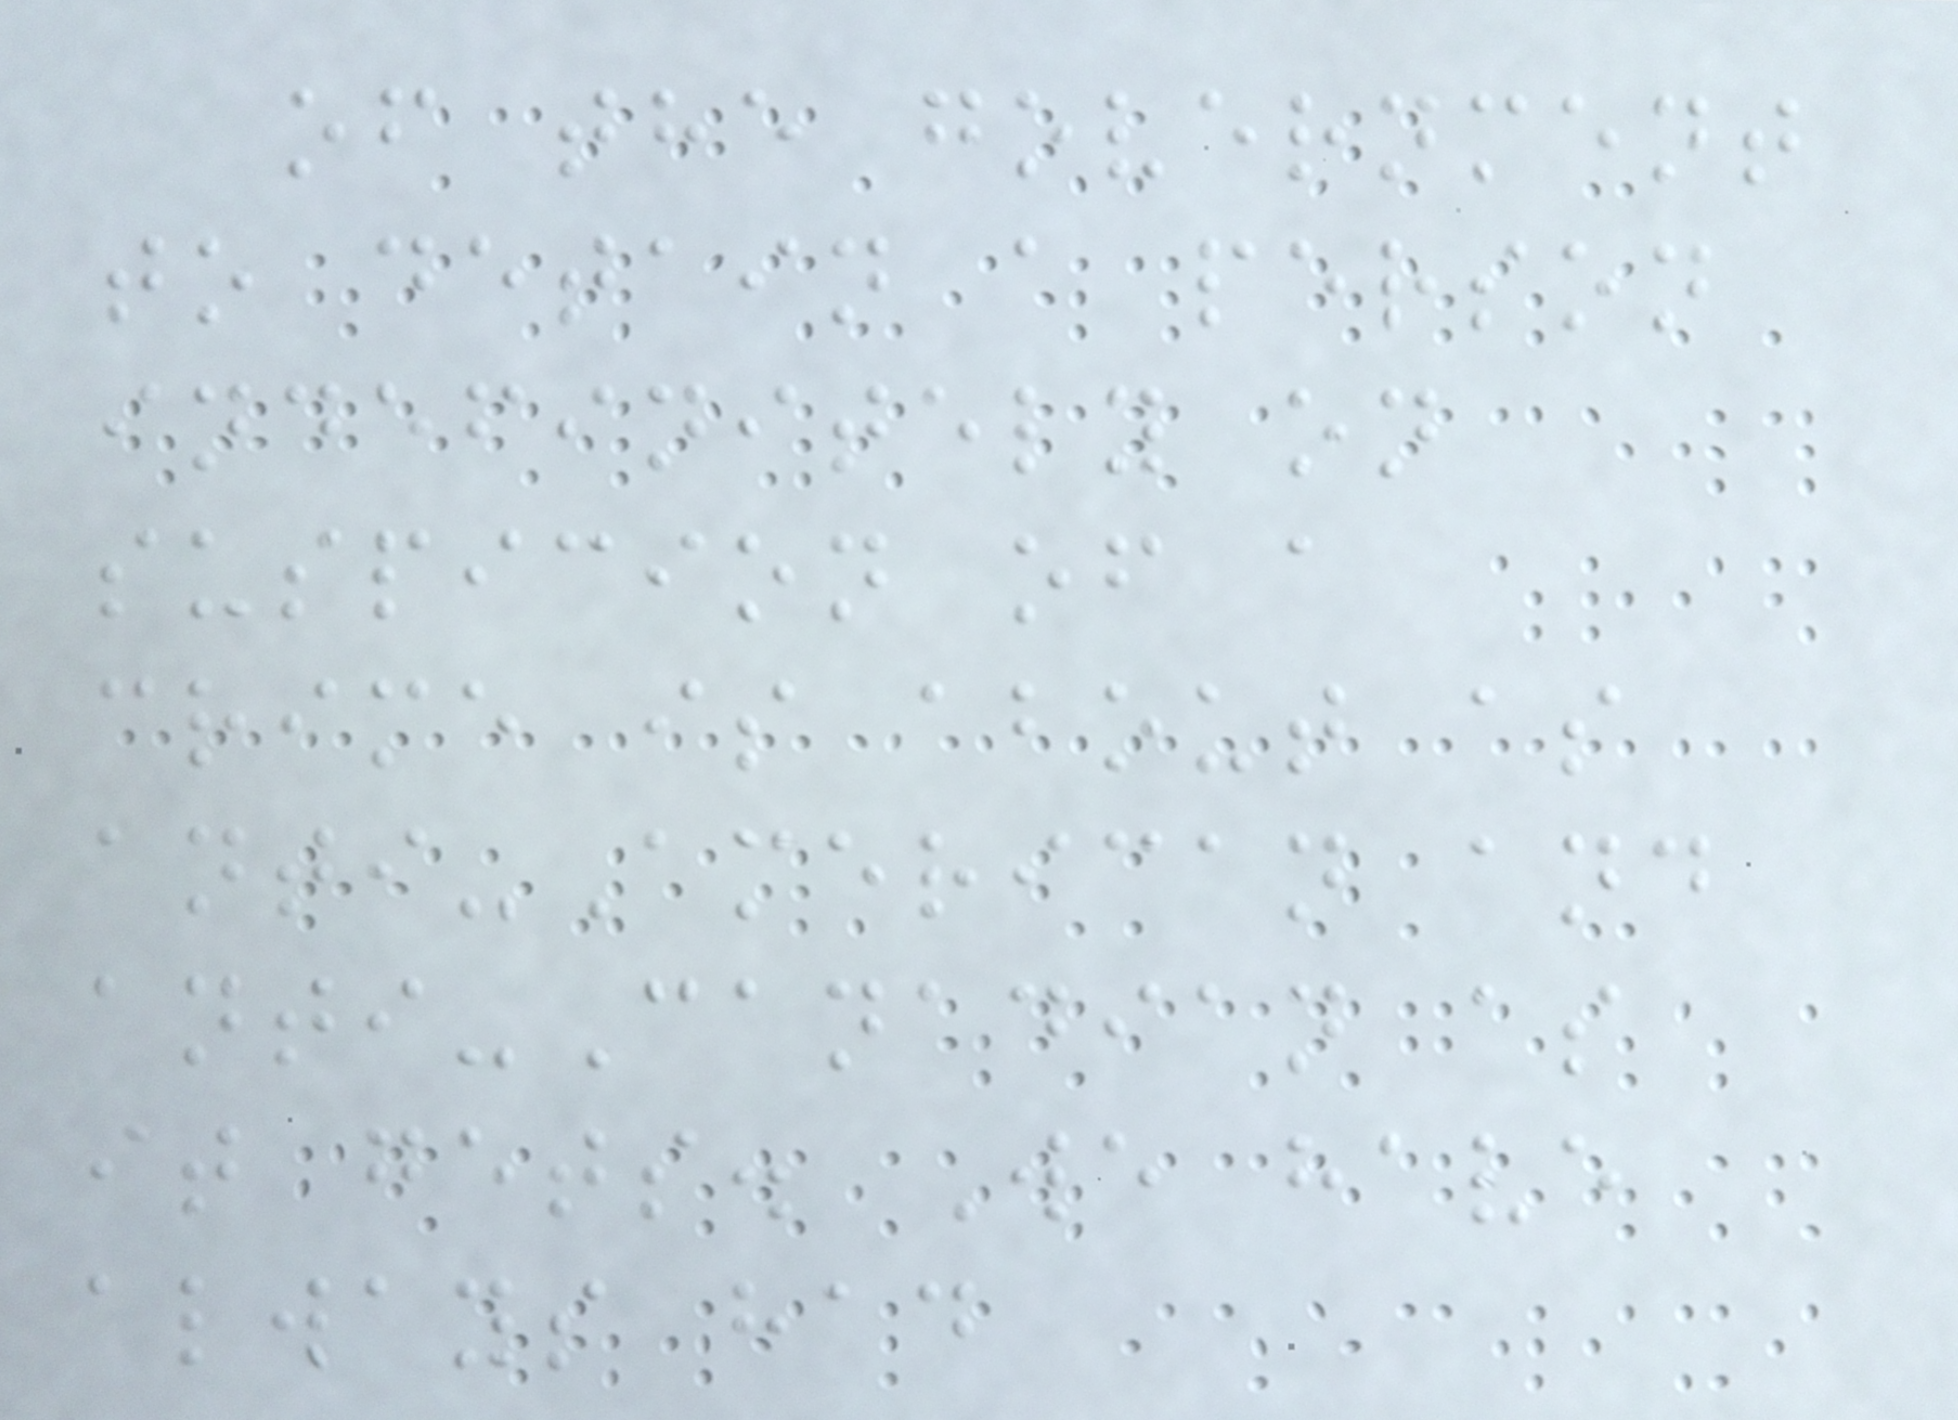of the government
to detain a person
indefinitely on
suspicion of a
crime is about as
anti-American and
anti-Canadian as
it gets. We have
always had
